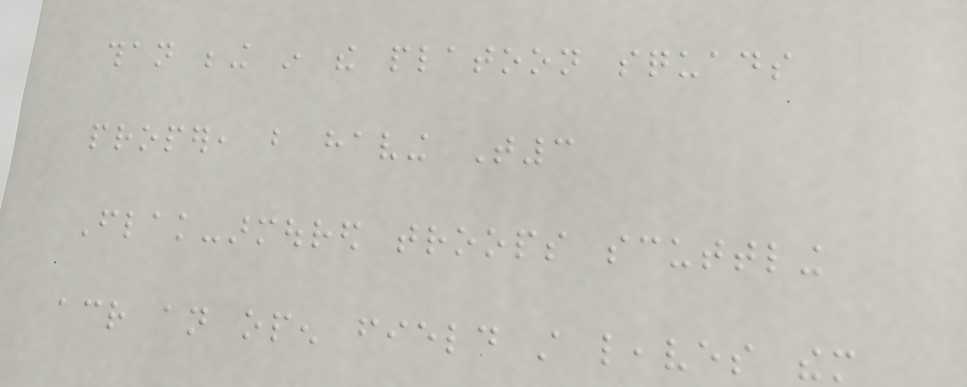than being in the platoon squads
proper, but having T3
Flak-armoured troops scuttling
across an open field still leaves them
